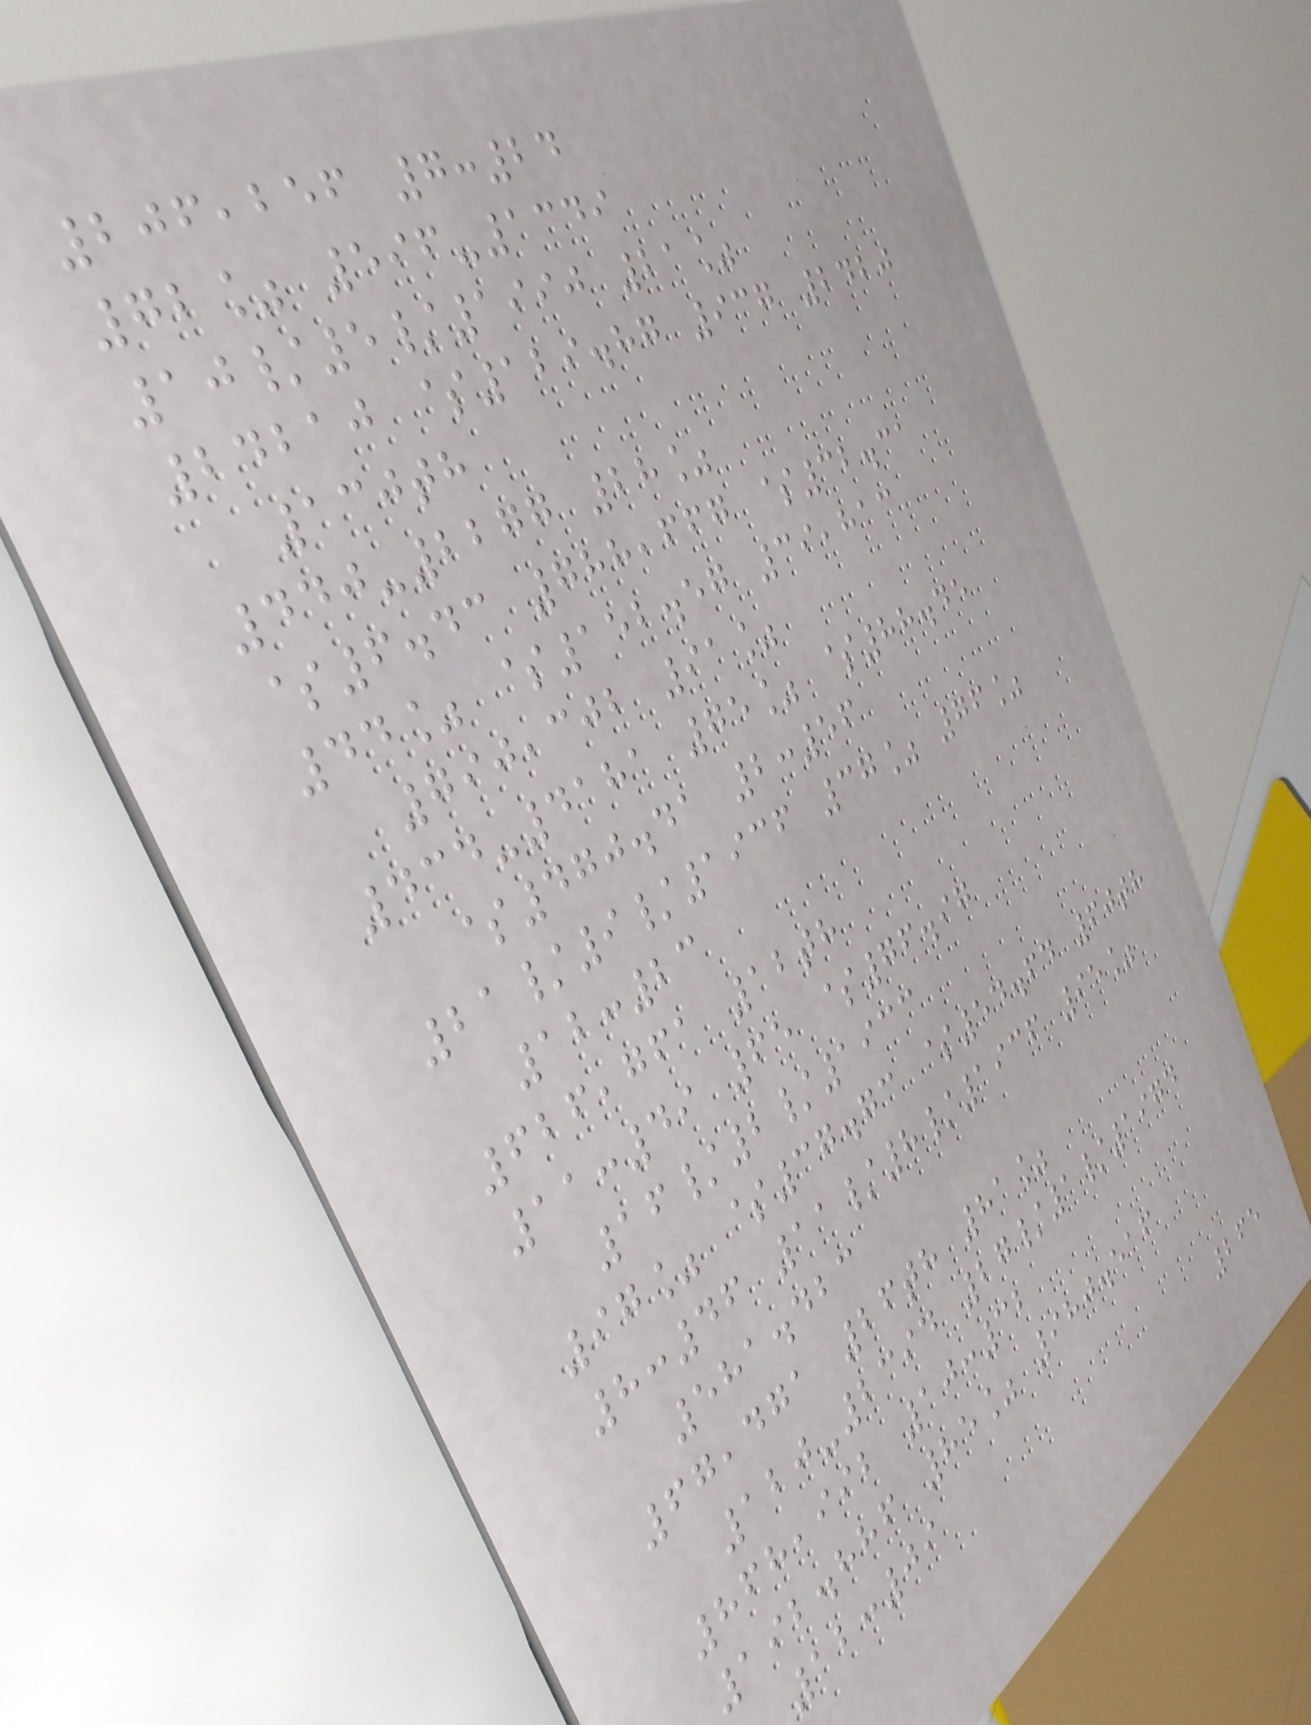206,256 7:24
72% 596-1349
10/5/1990 21%
24210 $129.87 937 2420
130th
440-2277 28%
$6.43 788,667 $32.31
44% $152.57 39,813
790,302 91%
434-4181 75% $88.45
$470.41 2:56
21/9/1936 37% 76%
12:23
626,761 12th
11:49 65 $76.97
16/2/1933
97% $37.73 $54.64 60th
8:46 11/8/1936 95%
581.423
67,471 26th 81%
120-2394 27/1/1974
868,992 10:32
192.886 85% 980.516
12:09
265
